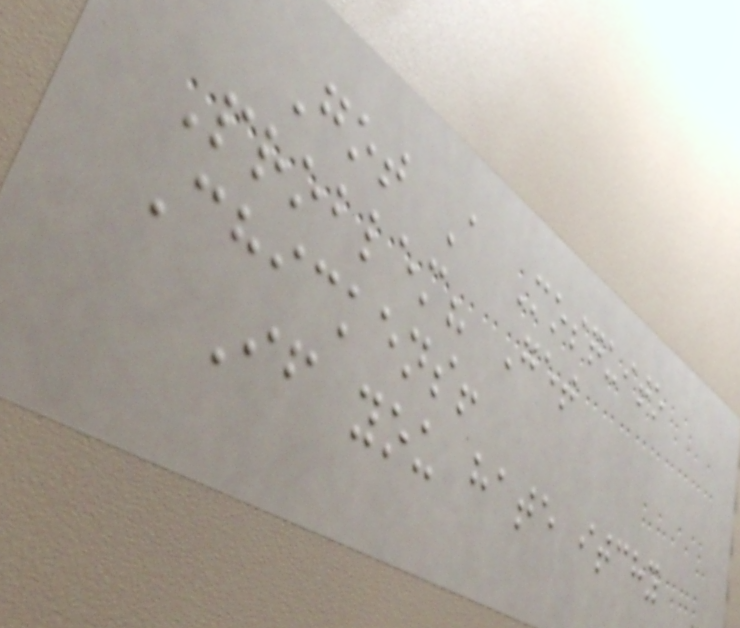Got A Mosquito
Problem? Get
Chickens!
If you hate itchy
